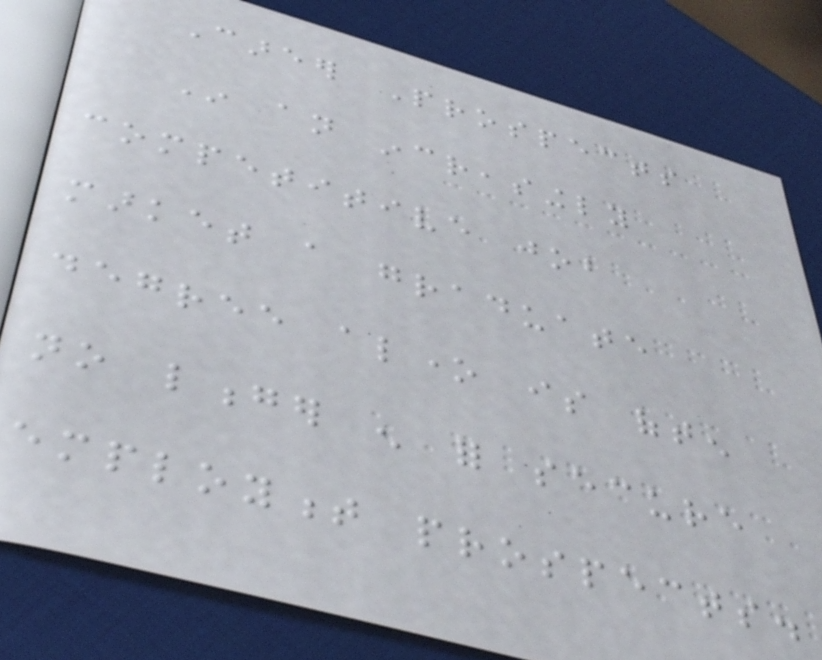Career Prospects
In an increasingly
competitive job
market a graduate
degree alone is often
no longer enough for secure
employment prospects.
